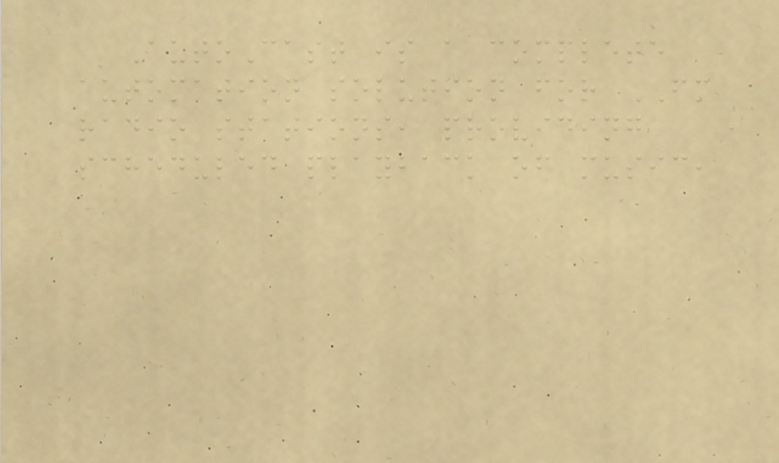AutoCast is a complete
automation solution for FM
radio stations, providing
scheduled playback of music,
